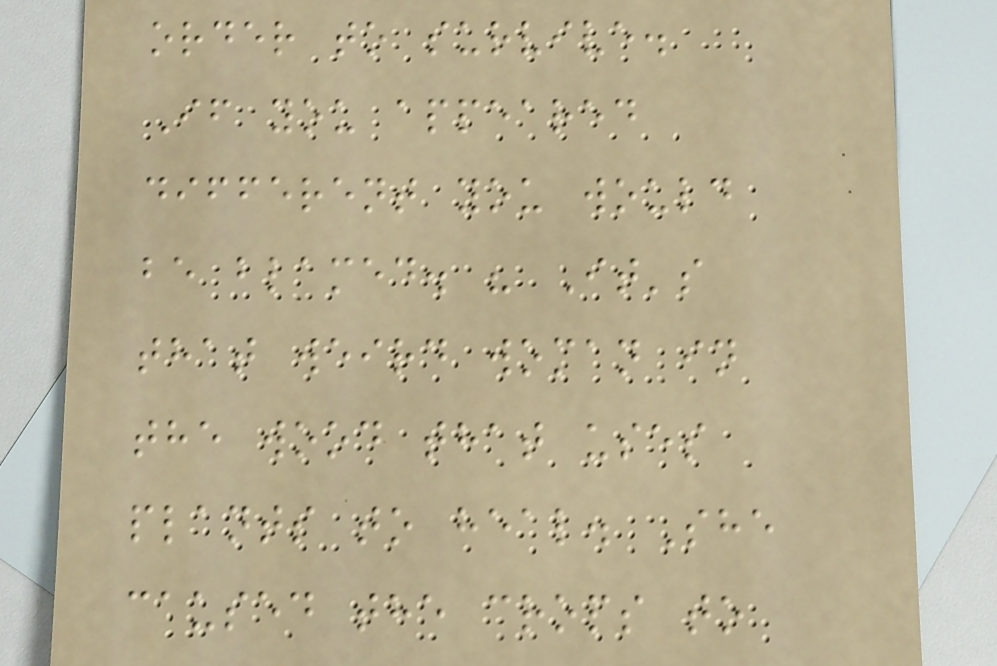order to survive.
If you appeared
different you would
be blamed. " It's
that weird woman in
the wood that uses
plants to heal. She
caused the crops to
